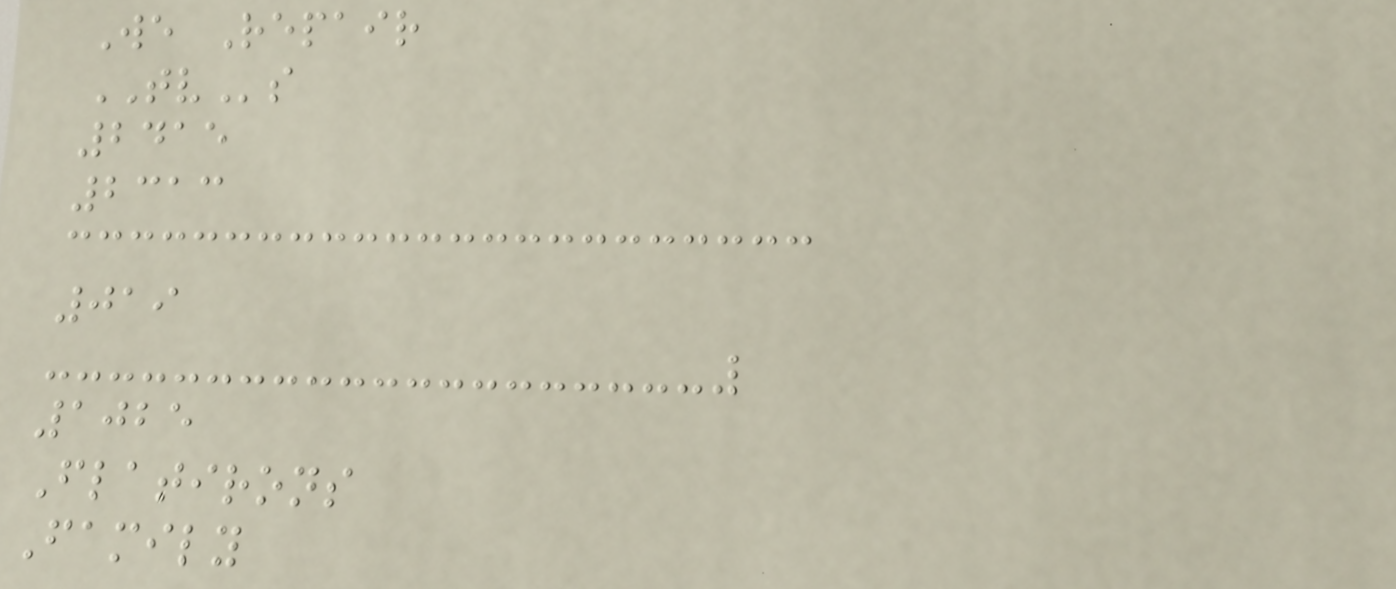We Repair
TVs
2415
2313
019
1025
Flatirons
Family
